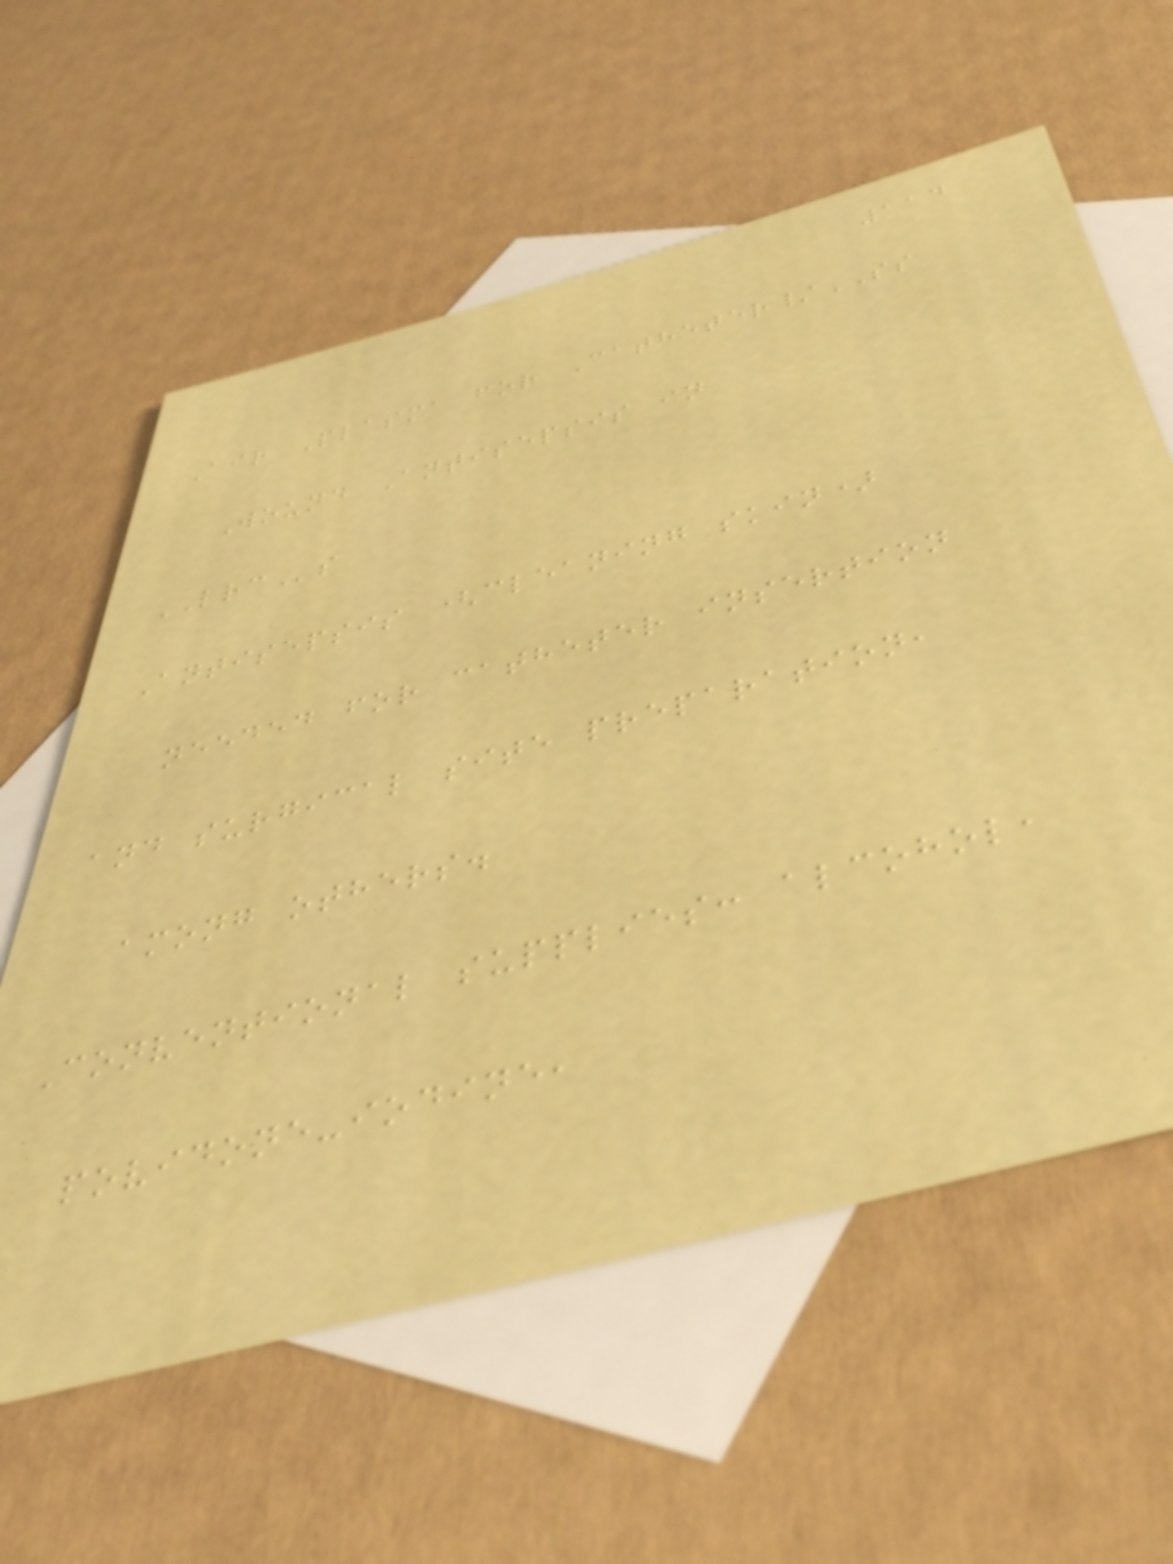114
Air Plasma for Catheter/SS
Wound Antisepsis in
LRCs
Antisepsis (cleaning skin)
needed for catheter insertion
and surgical site preparation,
among others.
Conventional supplies: alcohol,
povidone-iodine,
